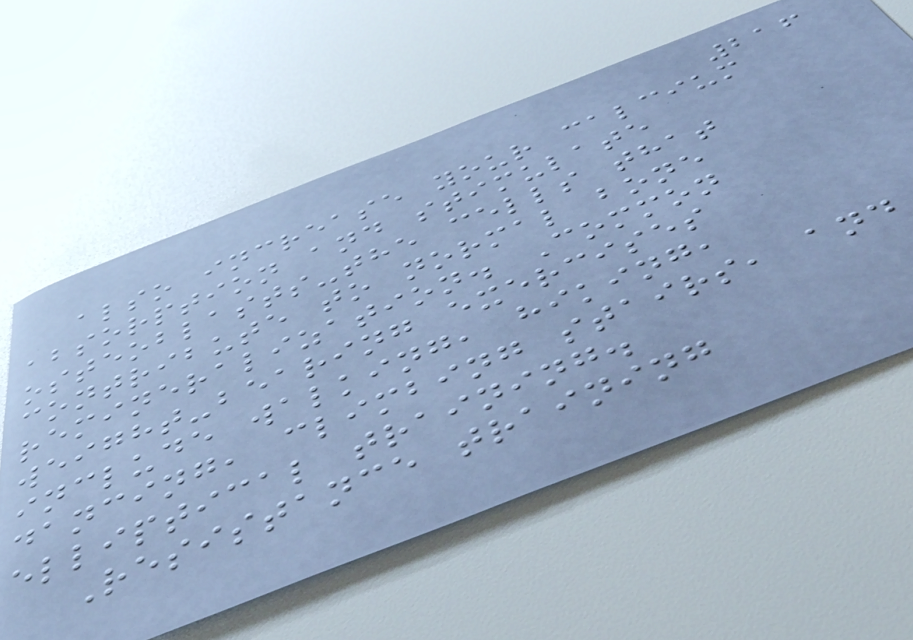216
also increase your calcium
absorption and stimulate
osteoblasts-the cells that
contribute to normal bone
remineralization. Common
weight-bearing exercises
include walking, hiking,
dancing, climbing stairs, and
elliptical training.
Resistance training
